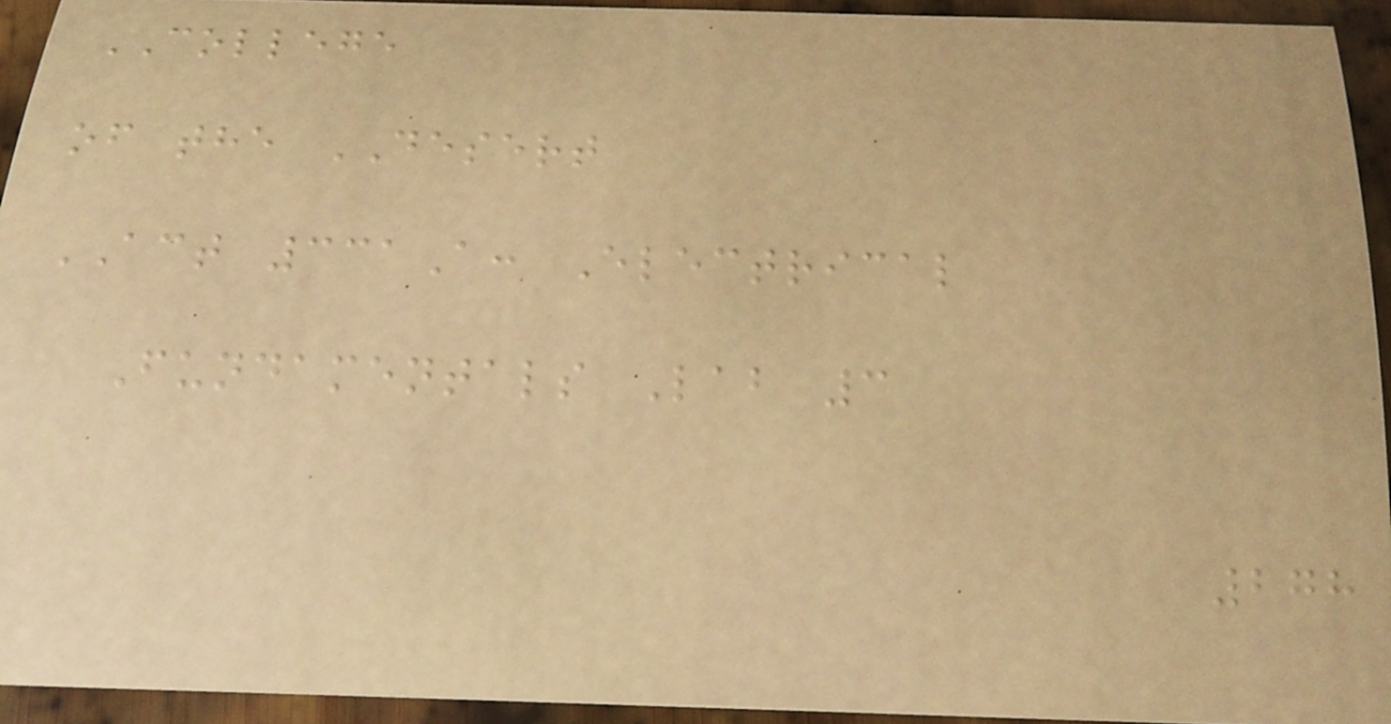COLLEGE
of the DESERT
ACT 331A: Electrical
Fundamentals Lab 3
278
